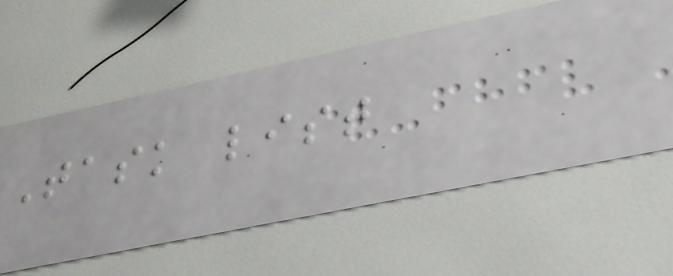Task list
